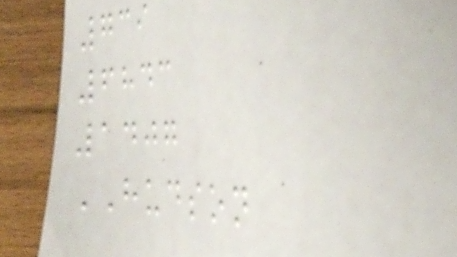739
6843
1407
HUDSON
